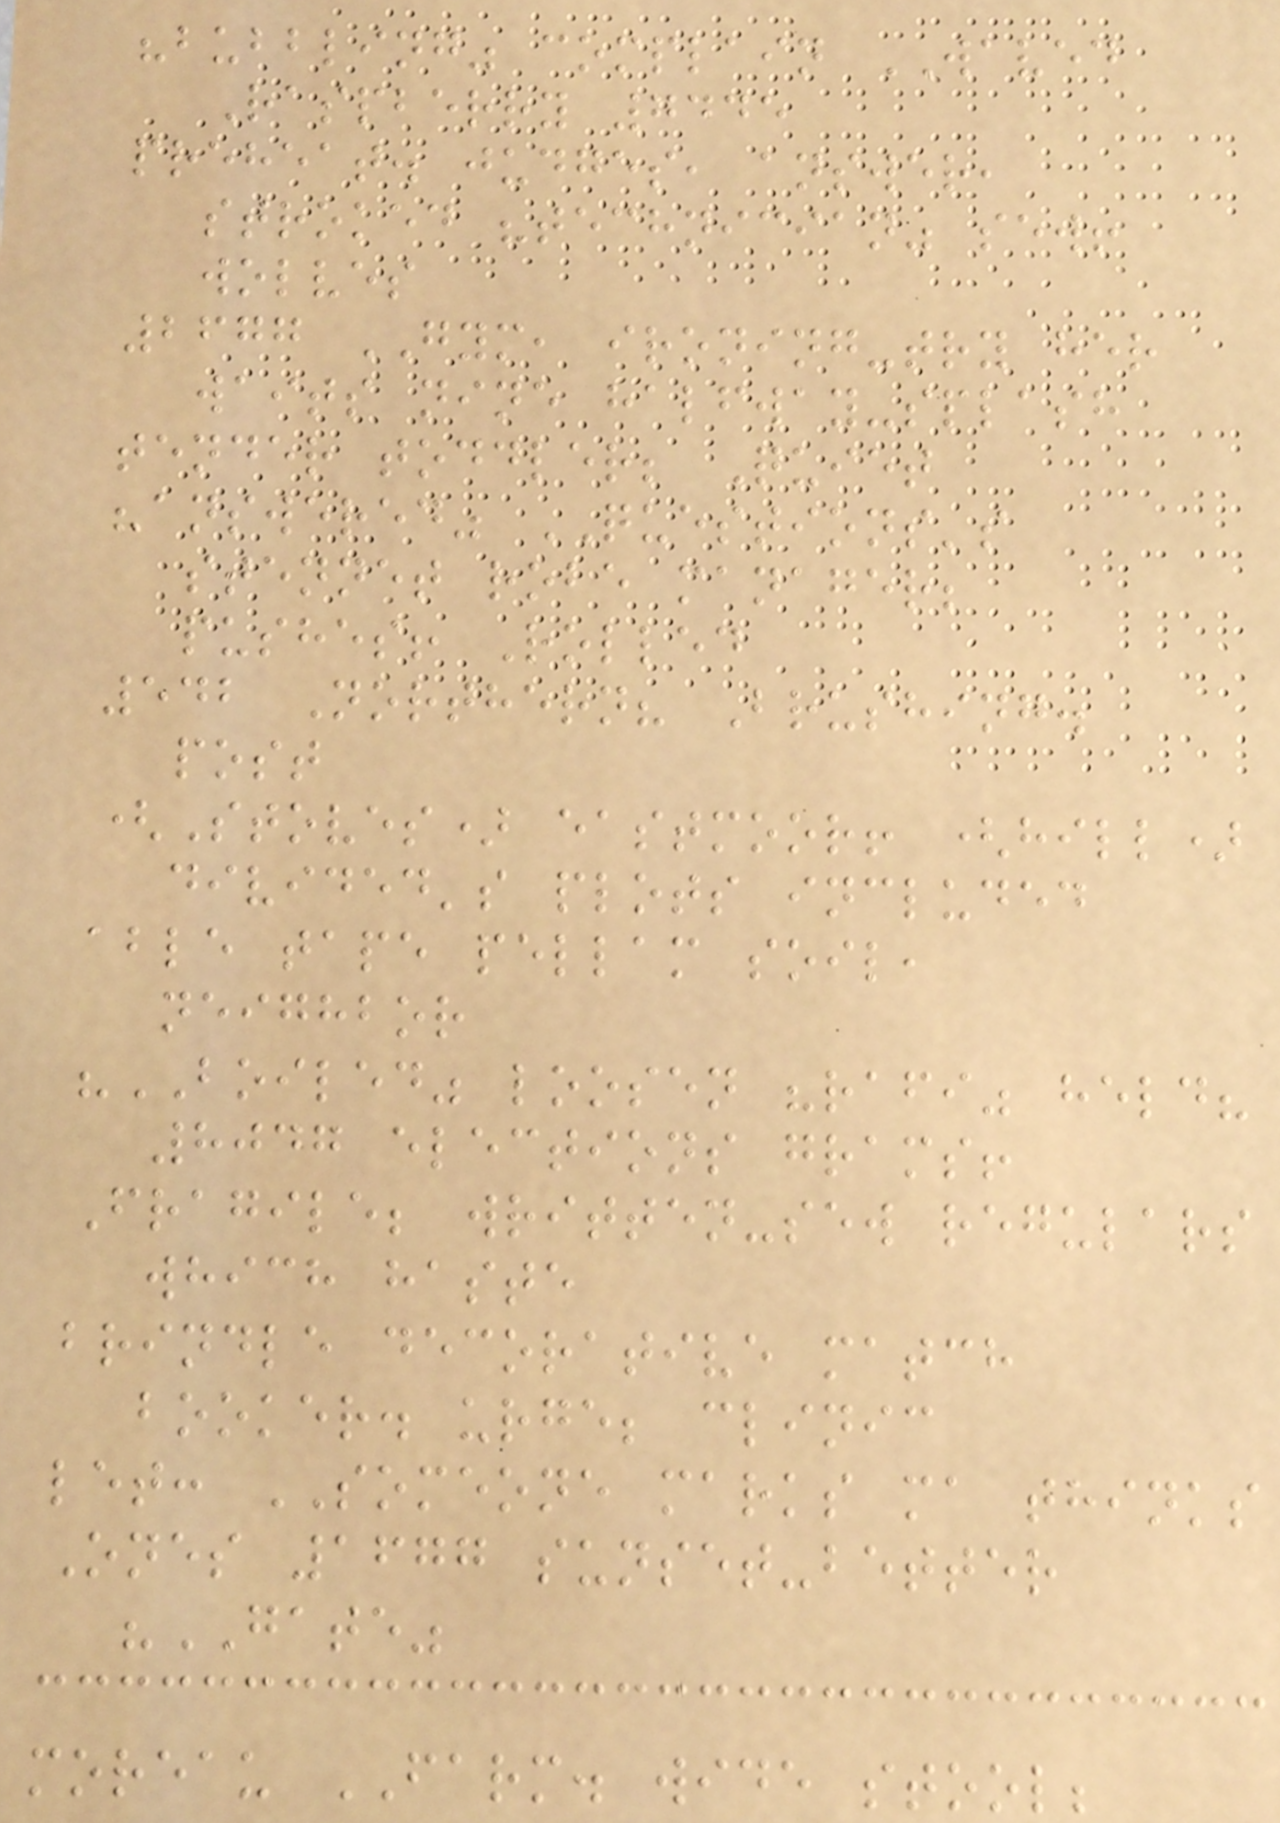"bubbling" complain WAVED
Raspberry 7445
preheat. judges, answer,
stroked "technician" sew!
wolves
2677 GYM, ironing-try her
waits nine halfway-splash
tender toddler; Quiet
"answered" QUESTIONS's
stennet robe manager;
pushes! Rolled
542 Northern? Brushing.
post
(Stoves) eastmoor! (hill)
divided's plots included
able tape pellam soil,
neighbor
"BOILED" loosen "rafi" held?
8047 elections grams!
Fragile; written-sew regulars
which haste
brindle decorative match
booker. urge; clinic
let: SOMEONE marks ma thinks
Ones 1677 sunset-better
"GATE"
moreau FARM. wide stool;
